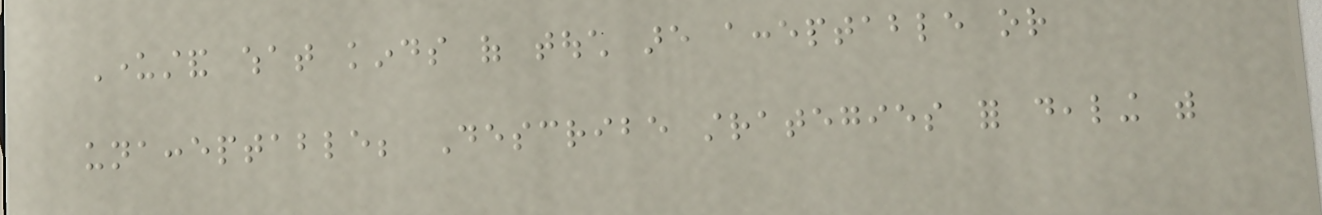Understand what kinds of touch are acceptable or
unacceptable; Describe strategies for dealing with
